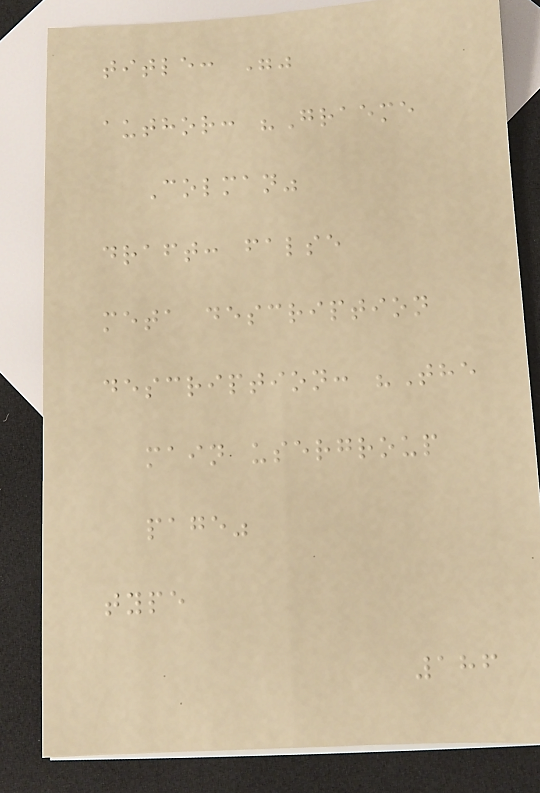title: ""
author: "Graeme
Colman"
draft: false
meta description
description: "The
main usergroup
page"
type
186
